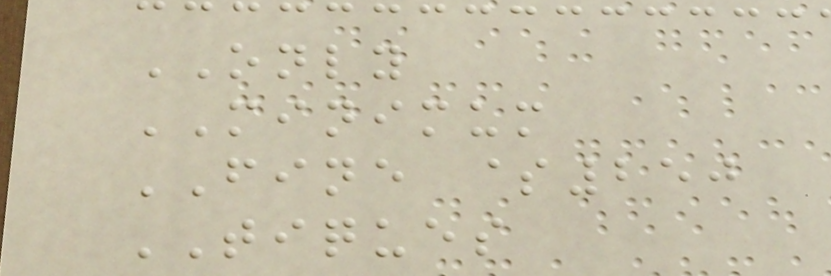ONLY
MINIMUM
FINE $250
TIQUES
